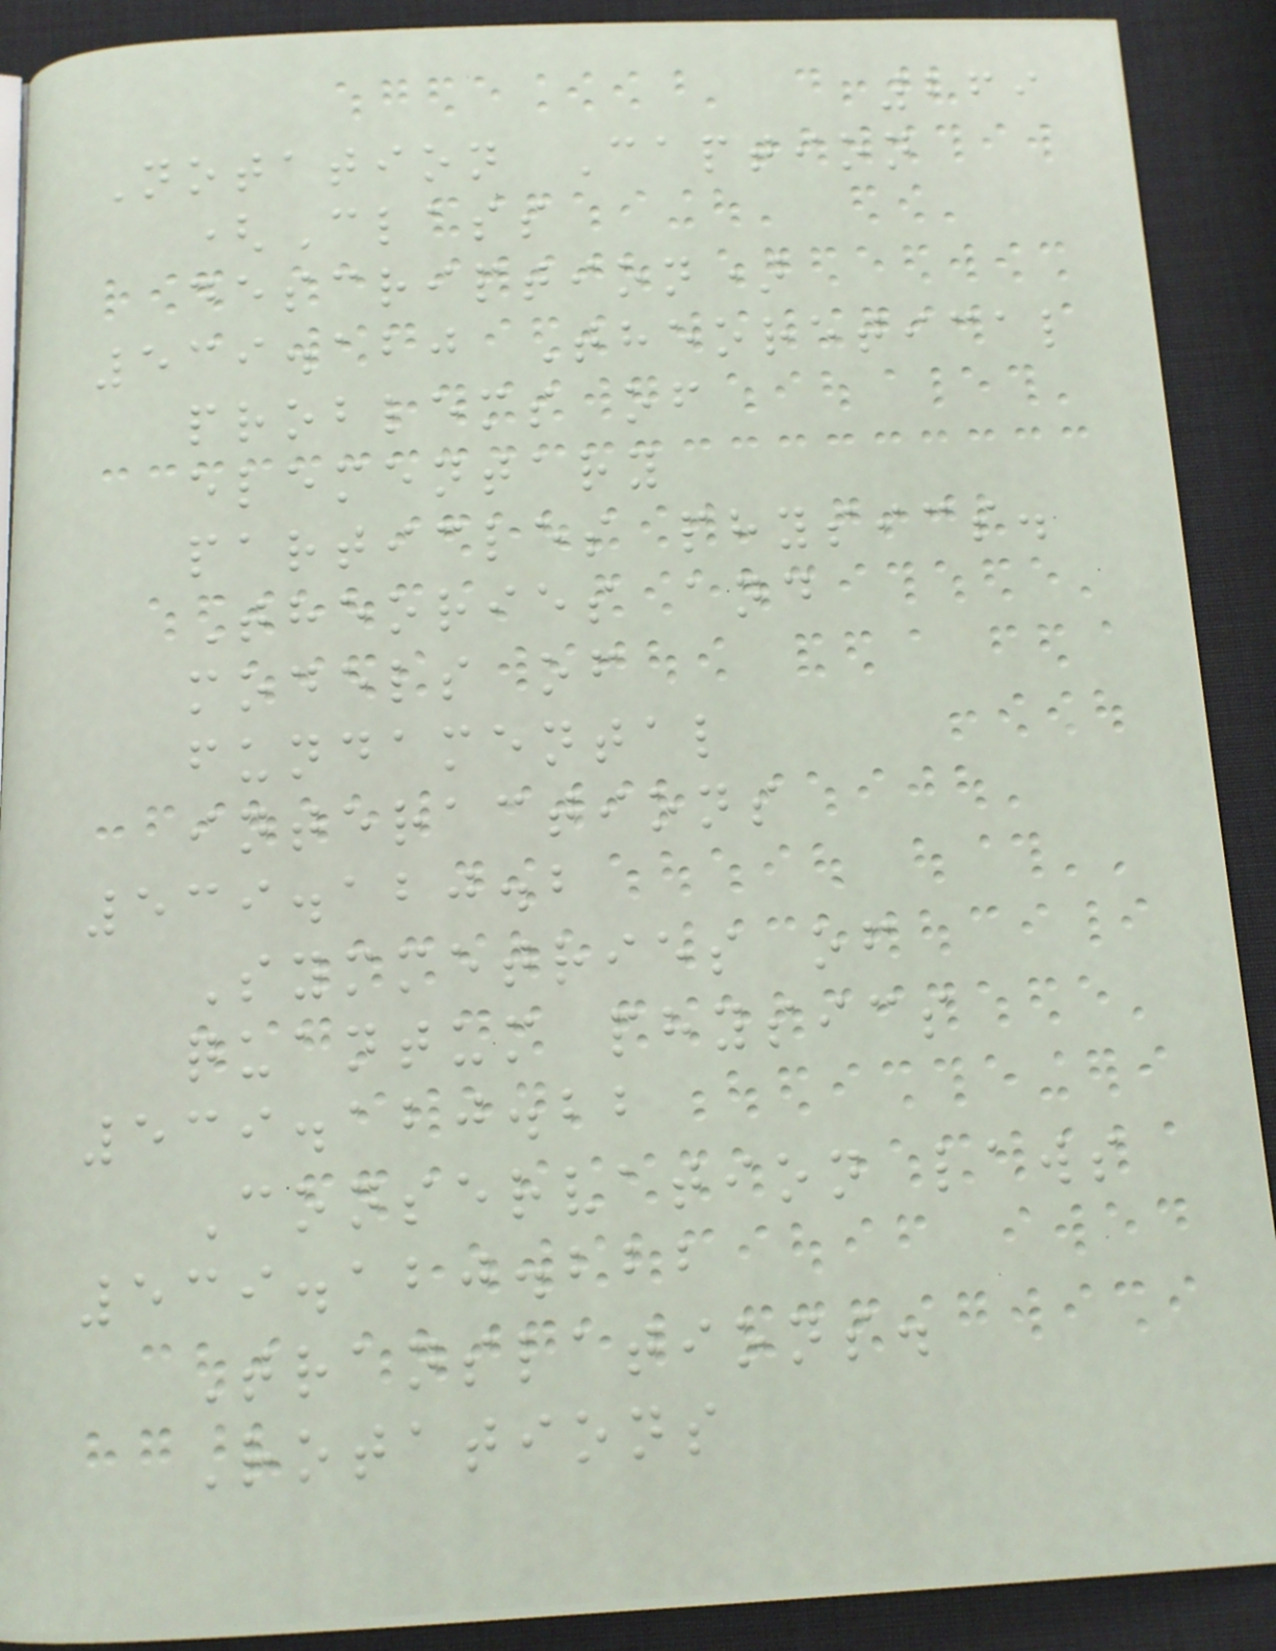269
Notation Caption
(Class
description)
539.120 Theoretical
problems of
elementary
particles physics.
Theories and
models of
fundamental
interactions
539.120.2
Symmetries of
quantum physics
539.120.22
Conservation laws
539.120.222
Translations.
Rotations
